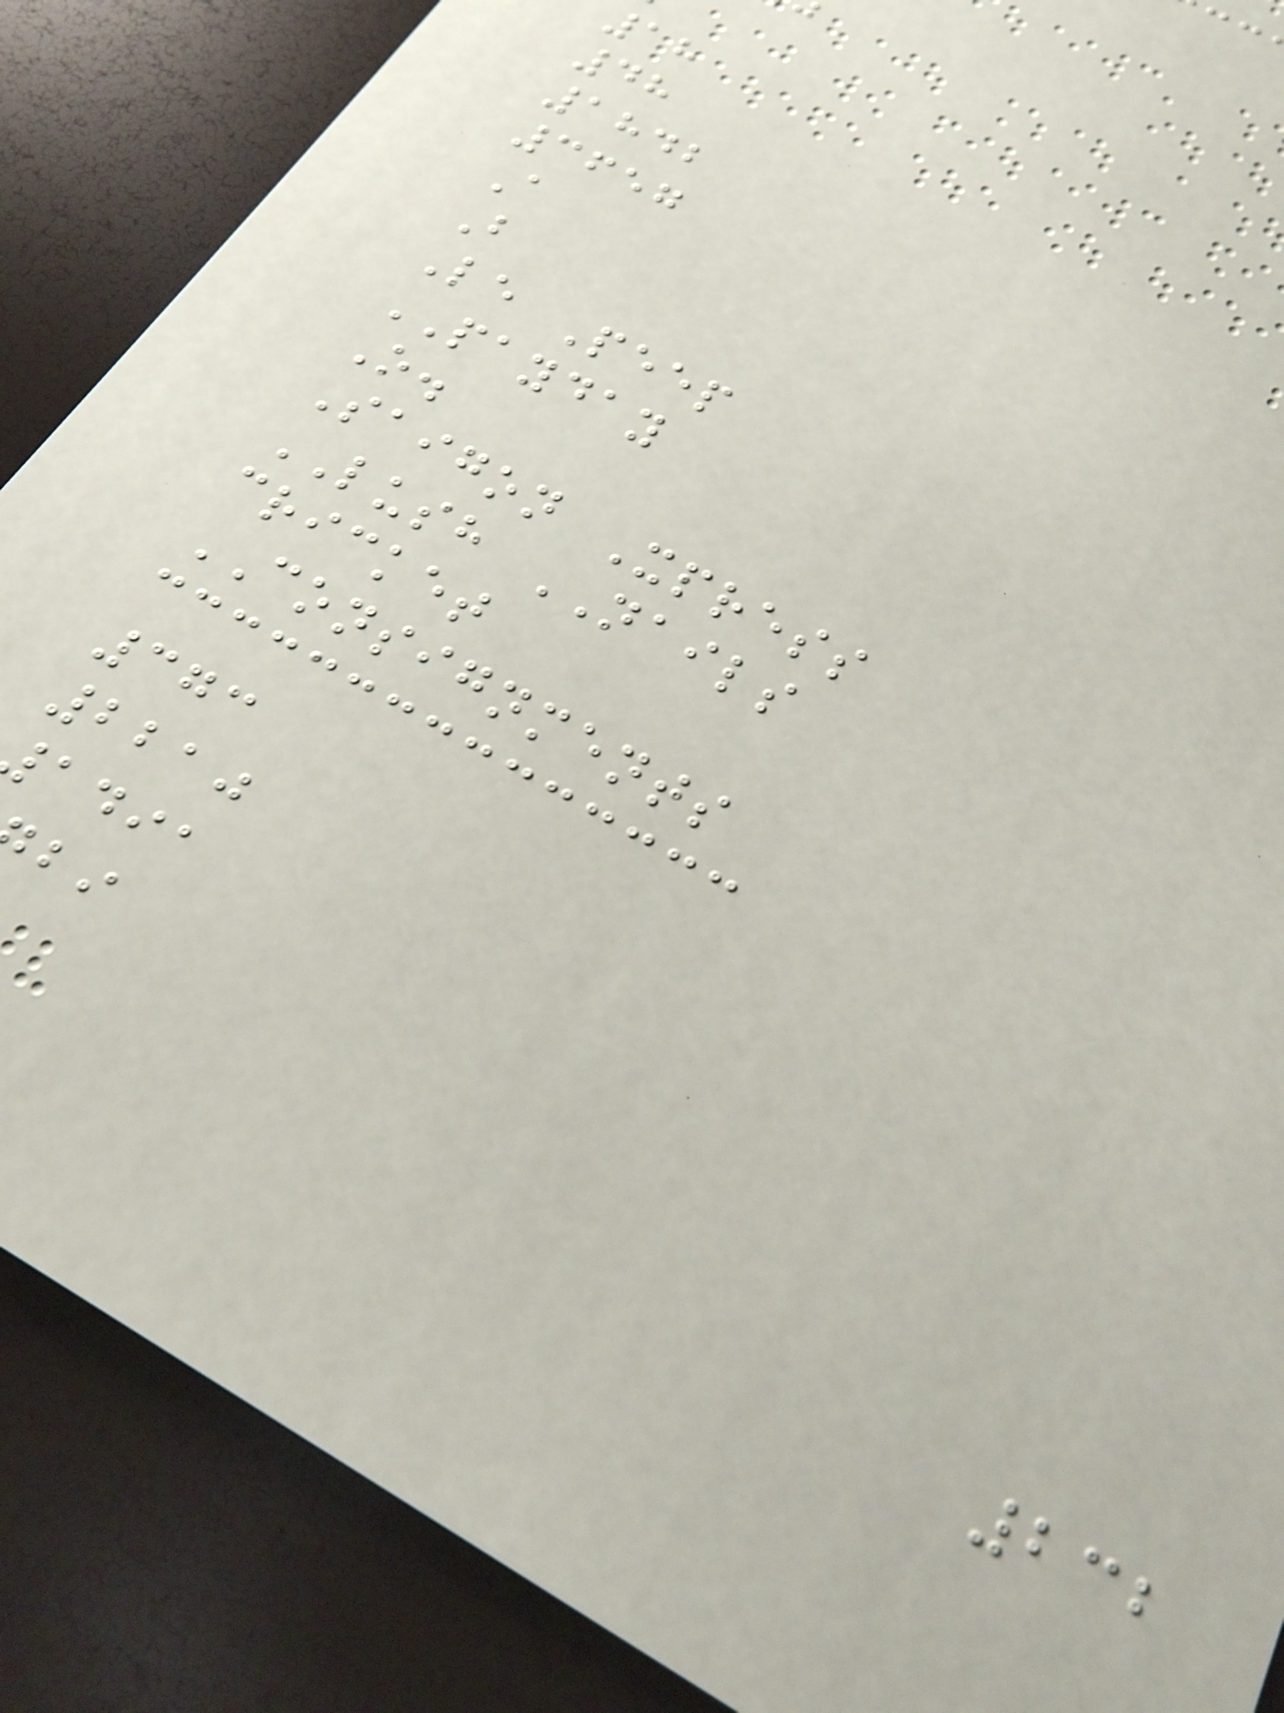18
48
1842
3657
A
B
Le Peep
PAYDAY
O.
Saigon Xpress
LUSH NAILS
cricket
CONSIGNMENTS
373
2210
adia
232
